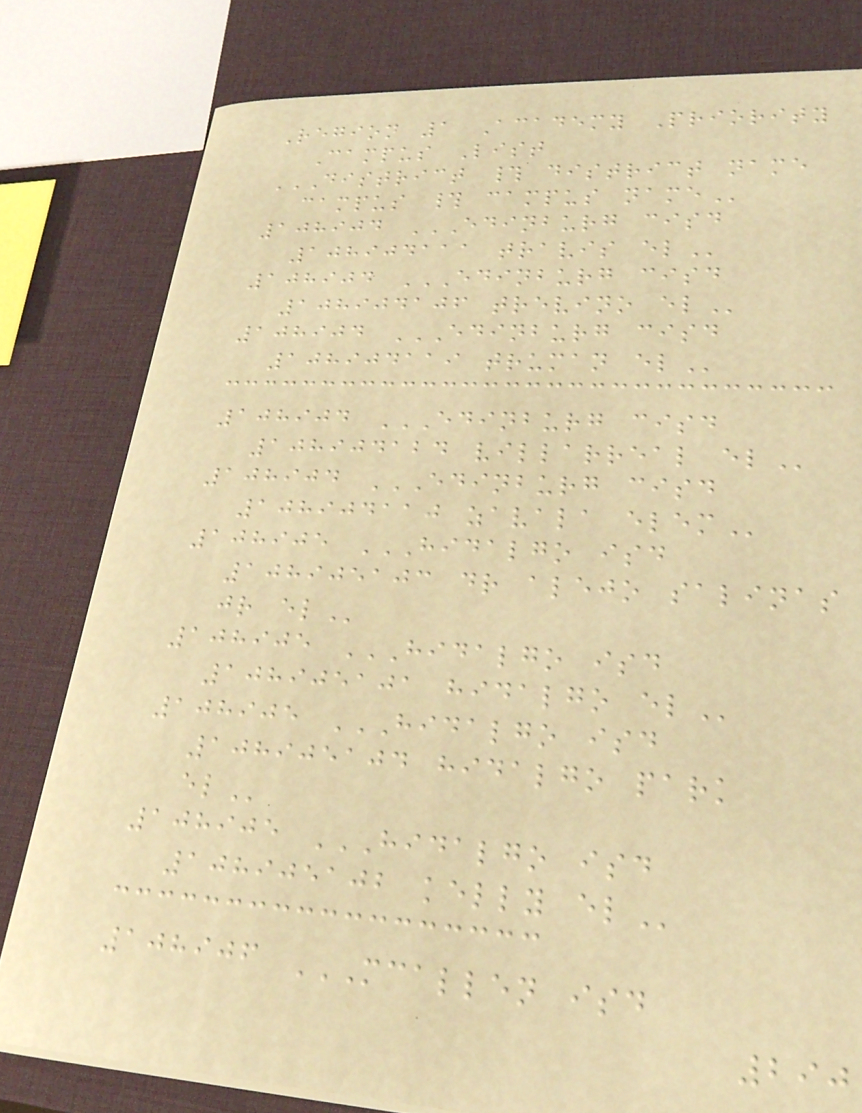Region 1 Academy Priority
Campus List
DISTRICT # DISTRICT NAME
CAMPUS # CAMPUS NAME
108904 EDINBURG CISD
108904111 TRAVIS EL
108904 EDINBURG CISD
108904106 TREVINO EL
108904 EDINBURG CISD
108904119 TRUMAN EL
108904 EDINBURG CISD
108904124 VILLARREAL EL
108904 EDINBURG CISD
108904110 ZAVALA ELEM
108905 HIDALGO ISD
108905103 DR ALEJO SALINAS
JR EL
108905 HIDALGO ISD
108905101 HIDALGO EL
108905 HIDALGO ISD
108905104 HIDALGO PARK
EL
108905 HIDALGO ISD
108905102 KELLY EL
108906 MCALLEN ISD
290
